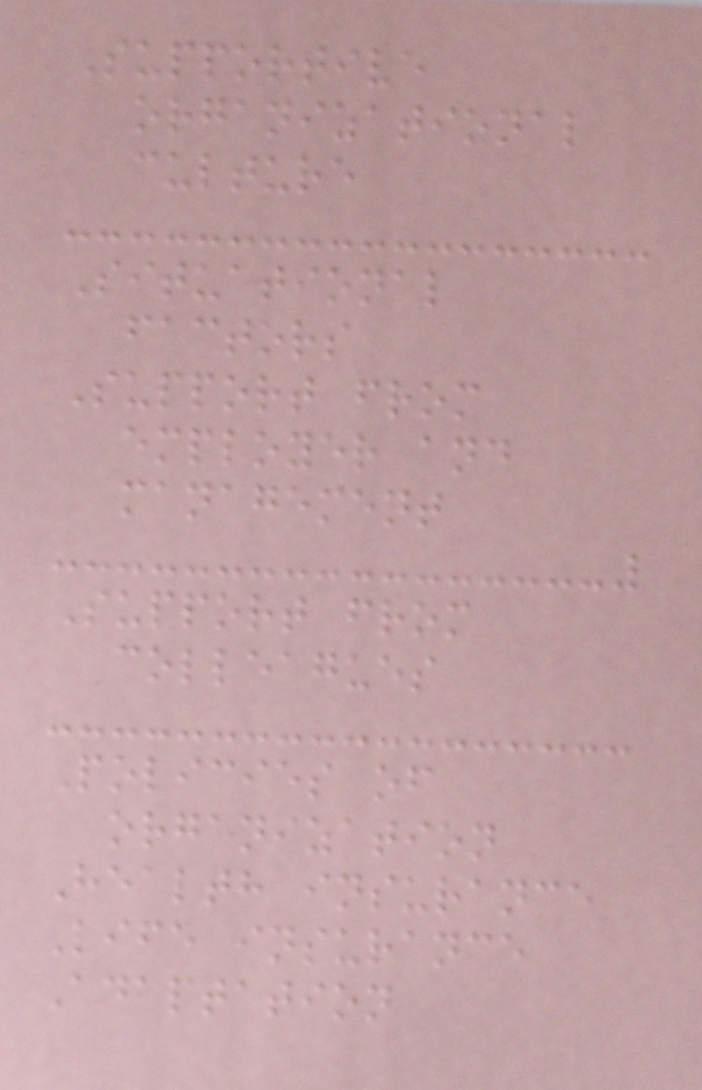Supportive
organizational
culture
Situational
factors
Support from
employer and
management
Support from
colleagues
Policies of
organization
Health insurance
Life insurance
Adaptation
